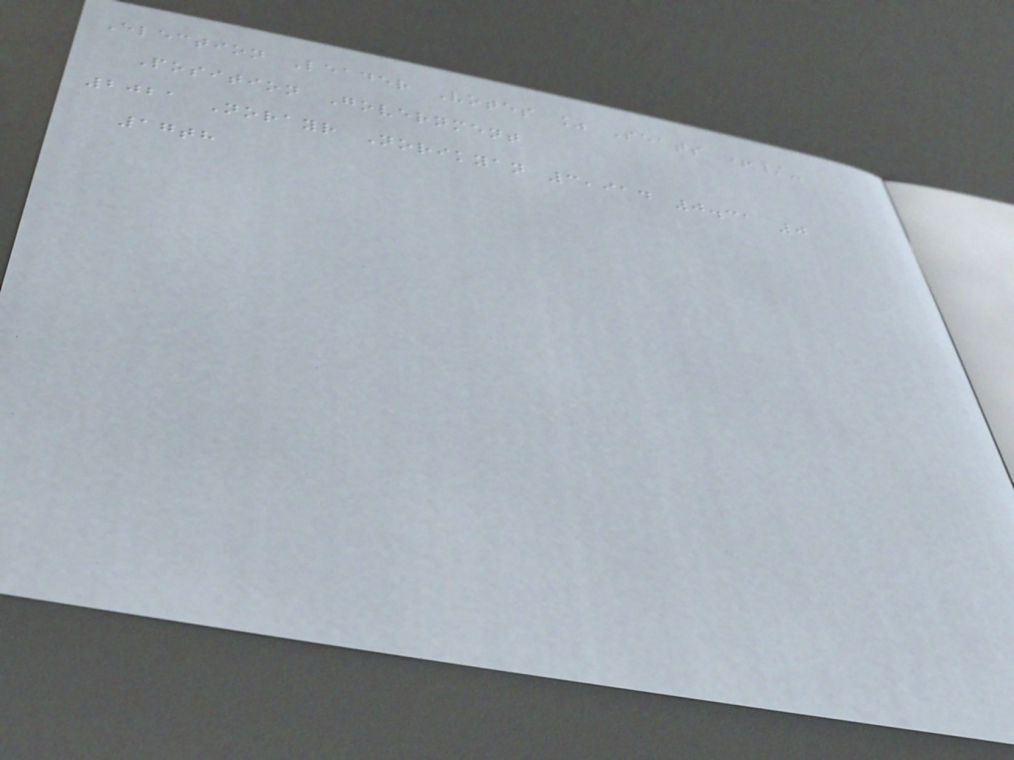Election Leader Votes % Seats +/-
Position Government
2021 Norayr Norikyan 3,914 0.31 0
17th
